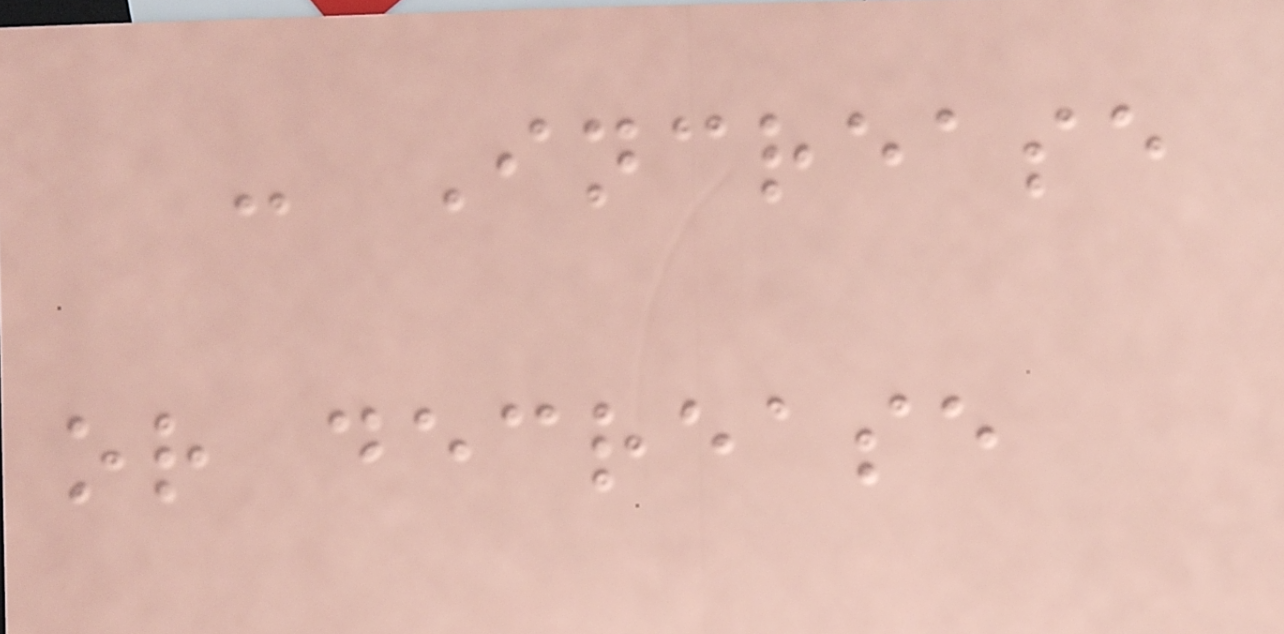- Increase
or decrease
